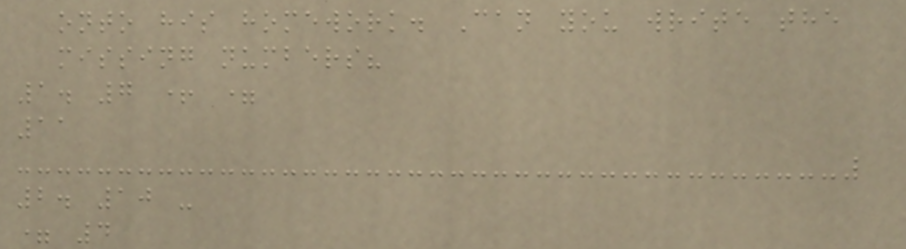onto his homework. Can you write the
missing numbers?
1. 7 + =
11
2. 10 -
= 4
